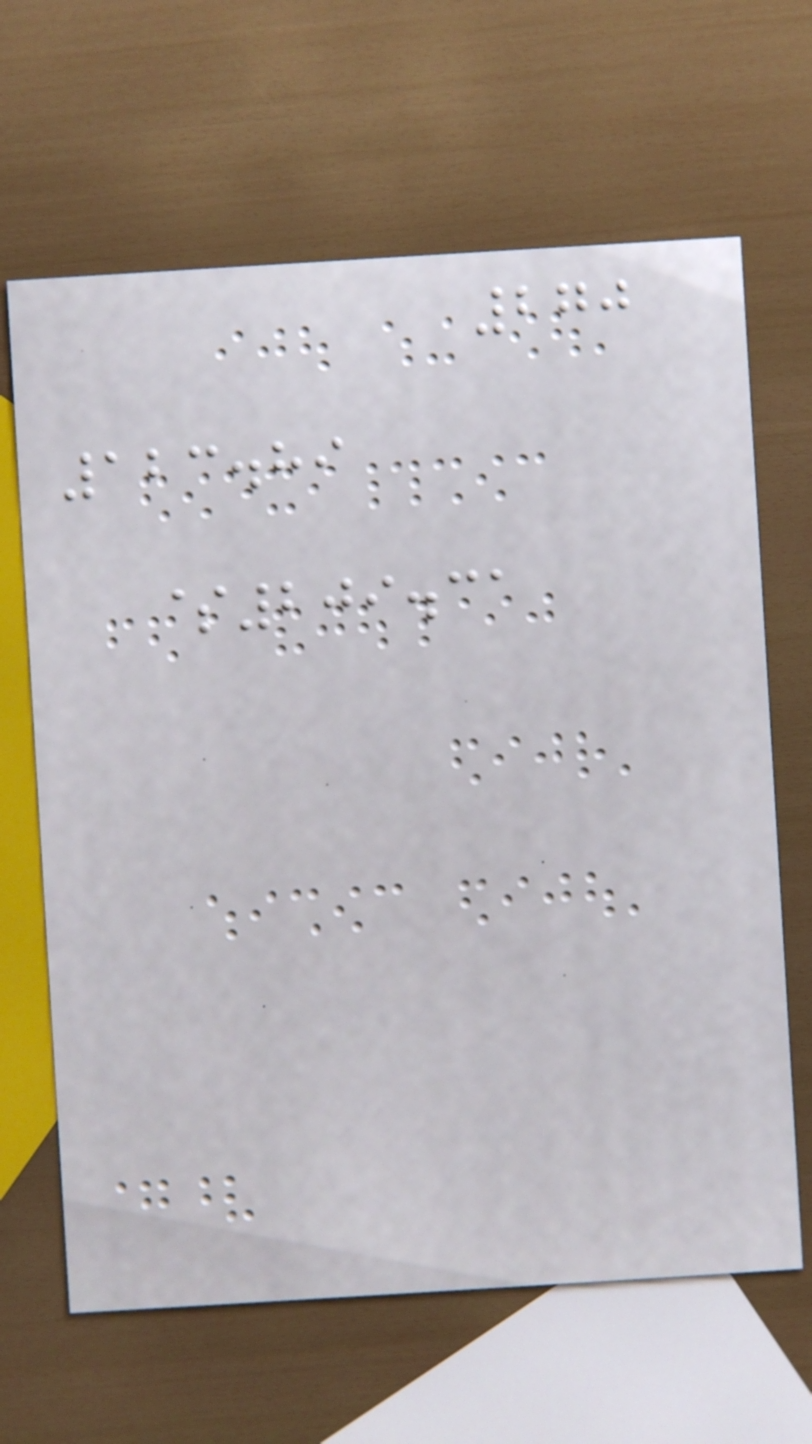270
123.89
$209.31
